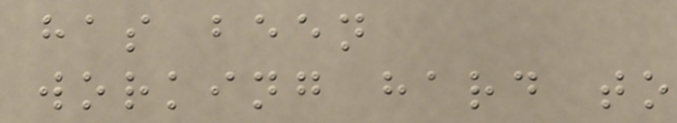has been
working hard to
